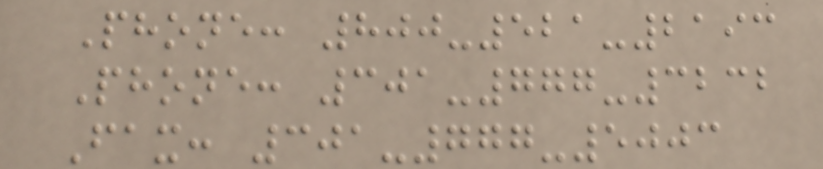Phone: 800-521-2193
Phone: 301-777-3232
Fax: 301-777-5003
